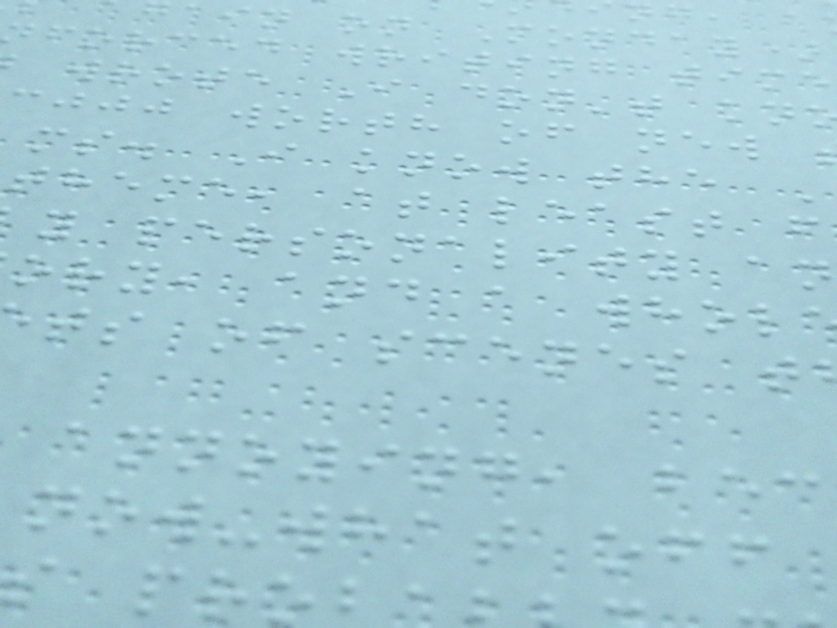ain on Monday)
forced writing time
wrote I don't kn
cjjj worth of new
ms. I know the
theme, at least f
y personality an
ory, and a whol
ts of scenes t
annoying, bec
now-what off
